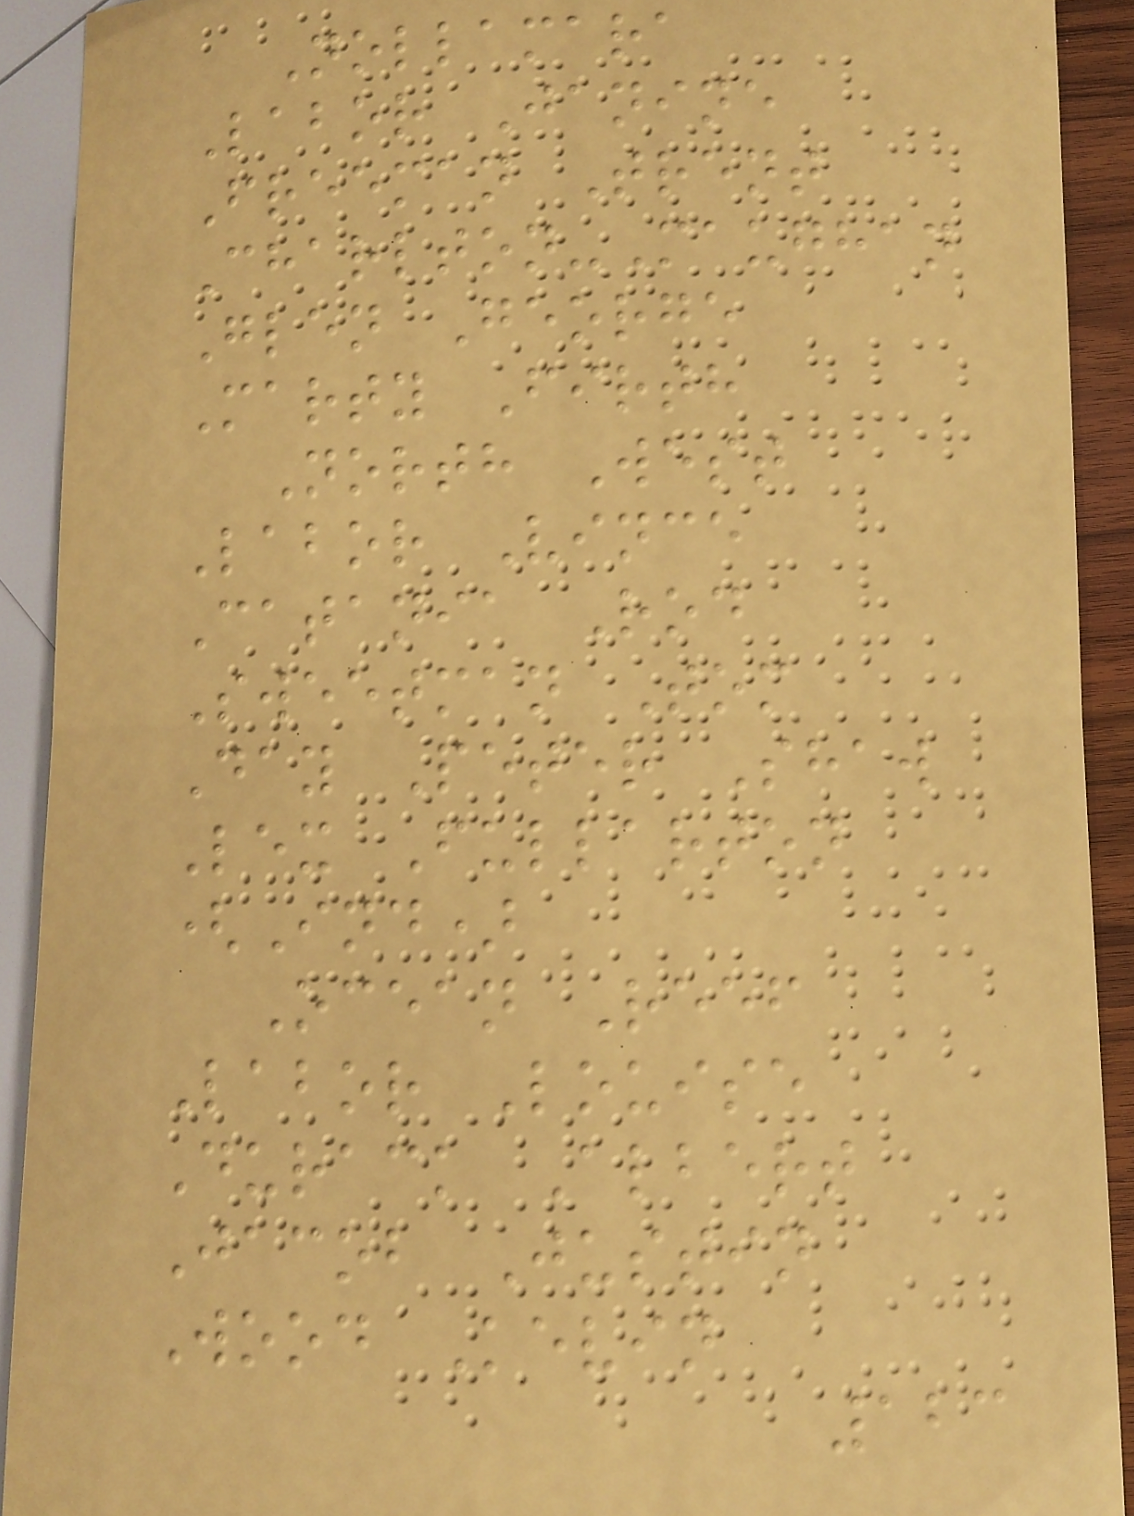Nollamara
Labor Janine
Freeman Trent
Charlton-Maughan
Glen George
Marty Firth
North West
Labor Vince
Catania Rod
Sweetman Tom
Day Peter Shaw
Lex Fullarton
(Ind)
Ocean Reef
Labor Louise
Durack Albert
Jacob Justin
Wood Kevin
123
